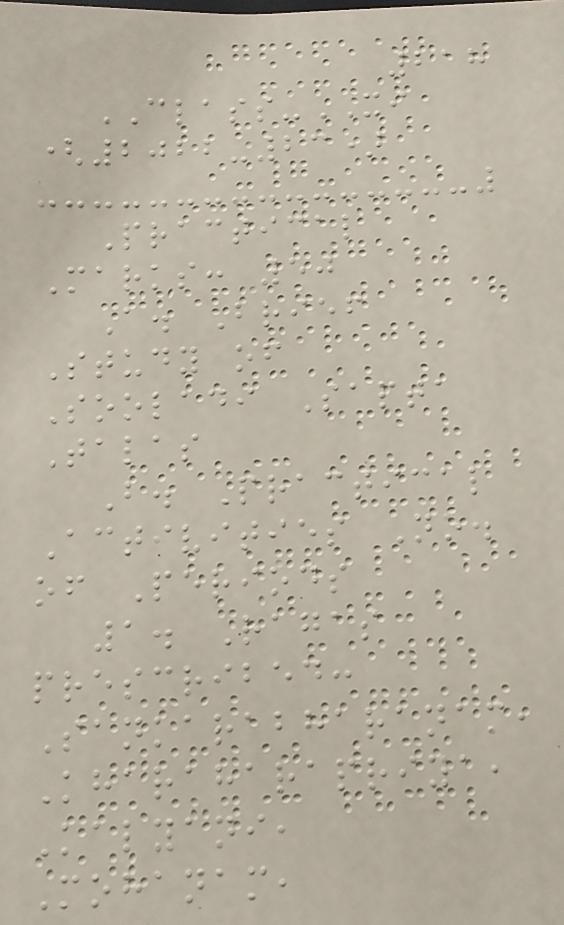218
CLASS-XI
(2022-23)
Practical
Marks: 50
A. Brief
Study of
Sooladi Sapta
Talas
B. Practical
Activities No.
of Periods
1. Ragas
prescribed:
Sankarabharanam,
Kharaharapriya,
Kalyani,
Mohanam,
